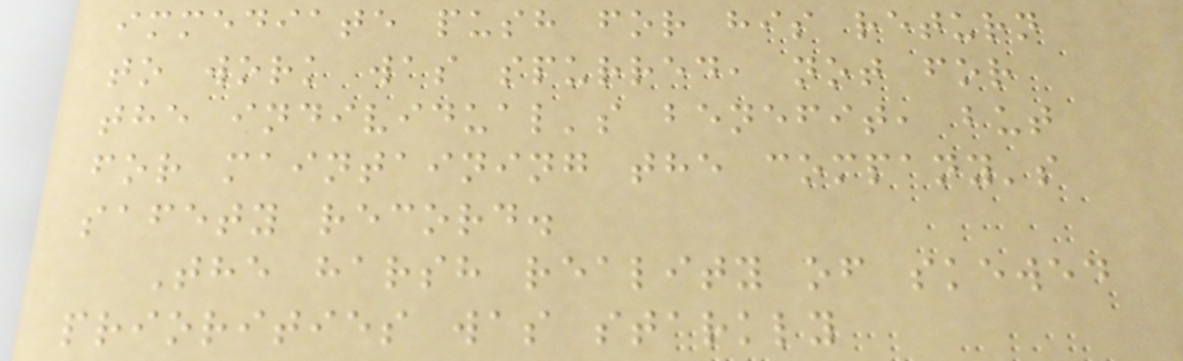immediate push for his return
to work was spurred, not for
the individual's benefit, but
for maintaining the company's
safety record.
The harsh reality of skewed
priorities was starkly
